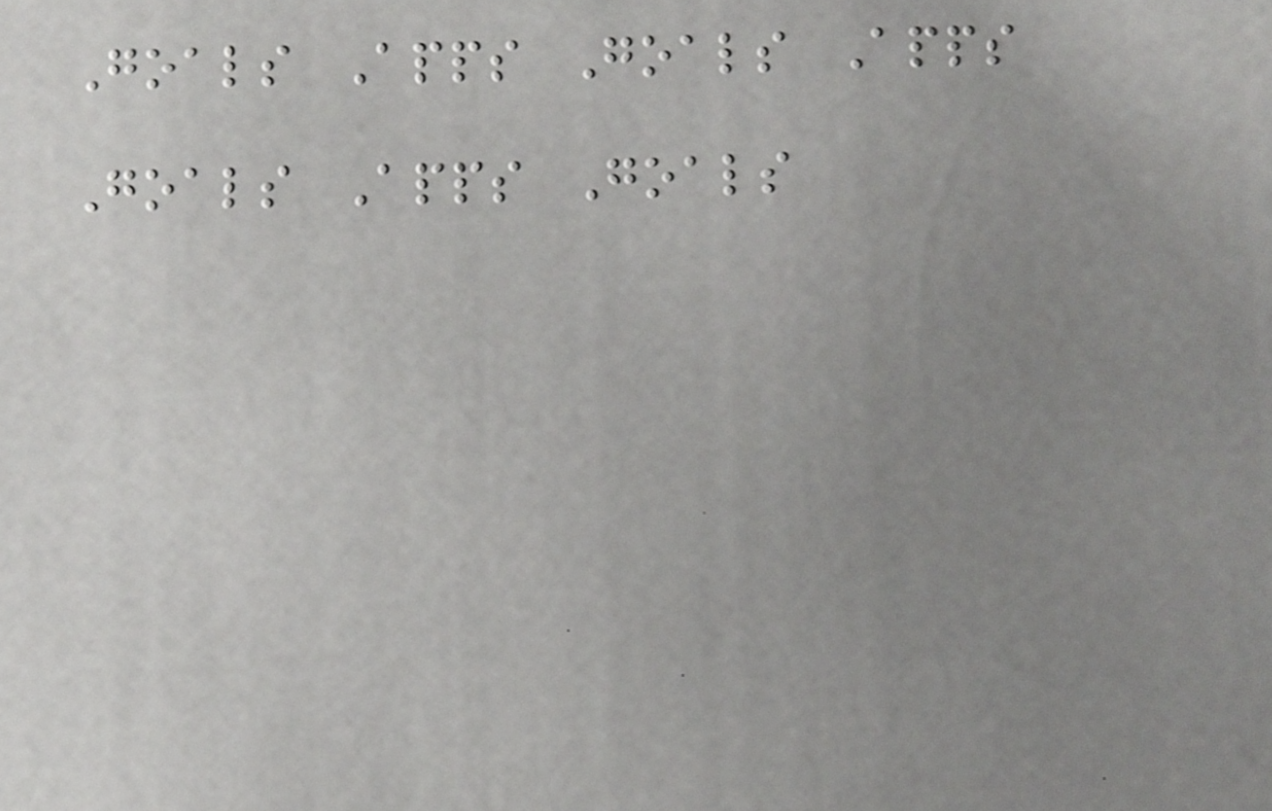Goals Apps Goals Apps
Goals Apps Goals
